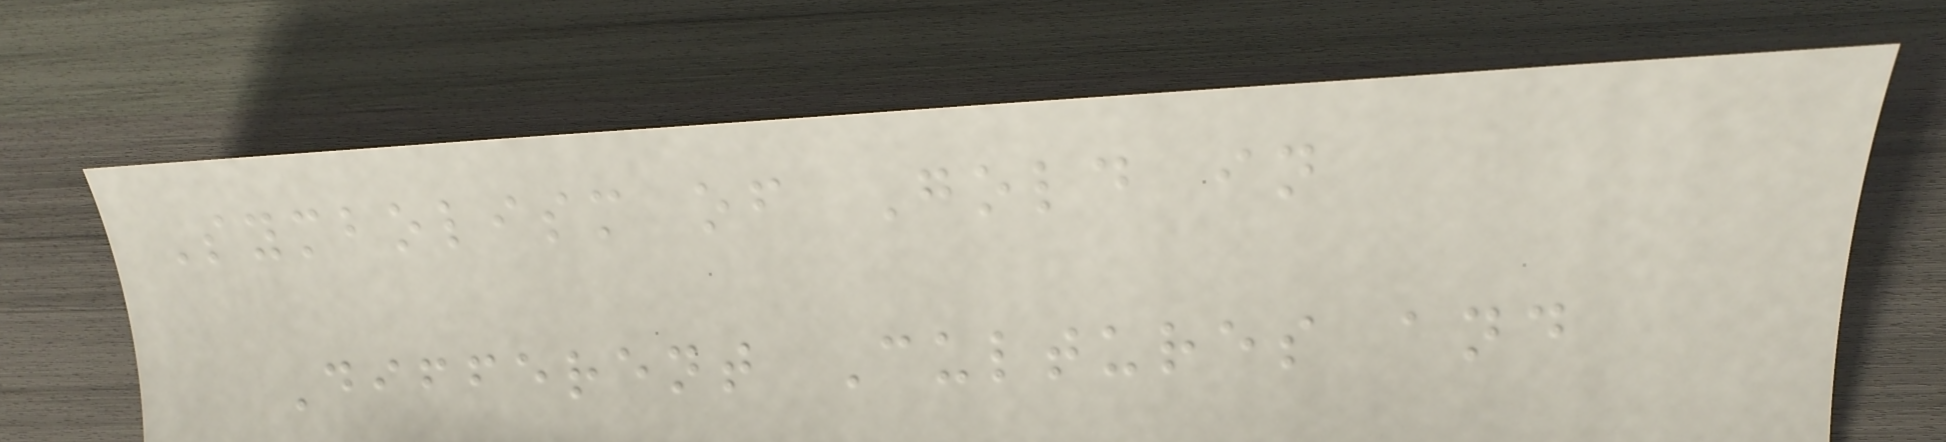Symbolism of Gold in
Different Cultures and
